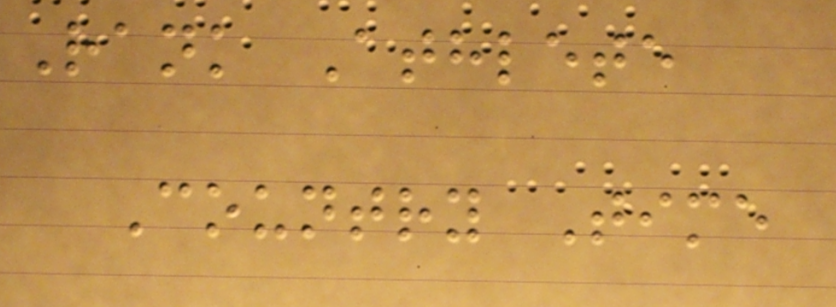Rank Athlete
Country Time
